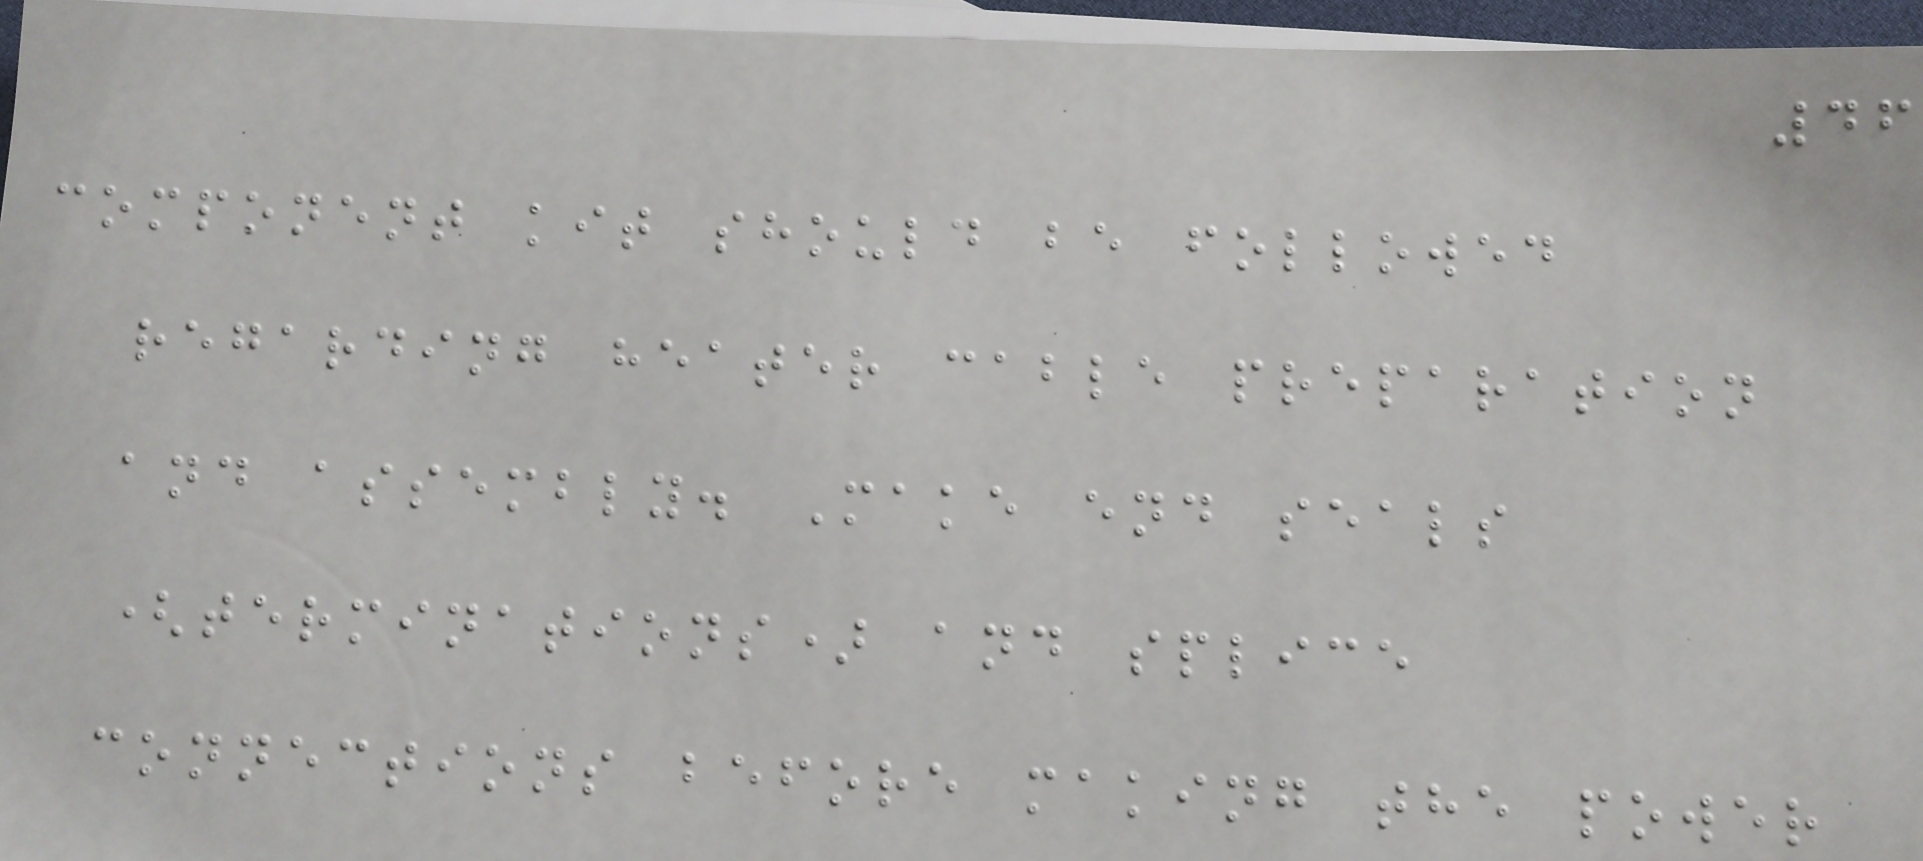46
component kit should be followed
regarding heater cable preparation
and assembly. Make end seals
(terminations) and splice
connections before making the power
